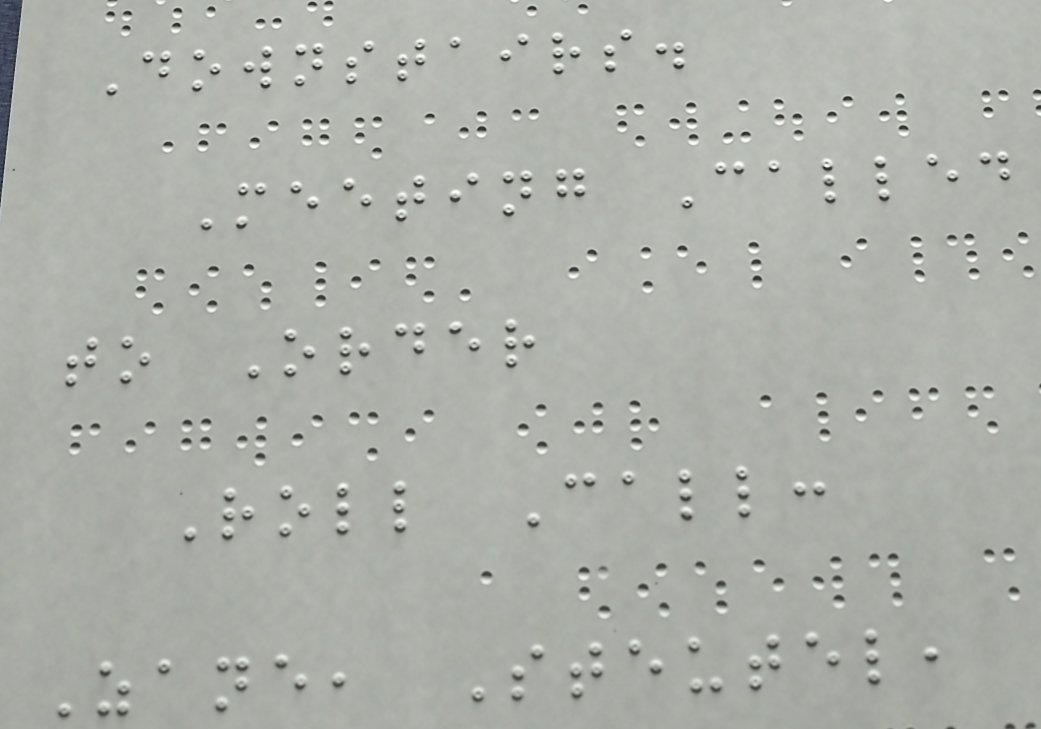Downstairs.
Meeting Called
to Order
Roll Call:
Zane, Steutel,
